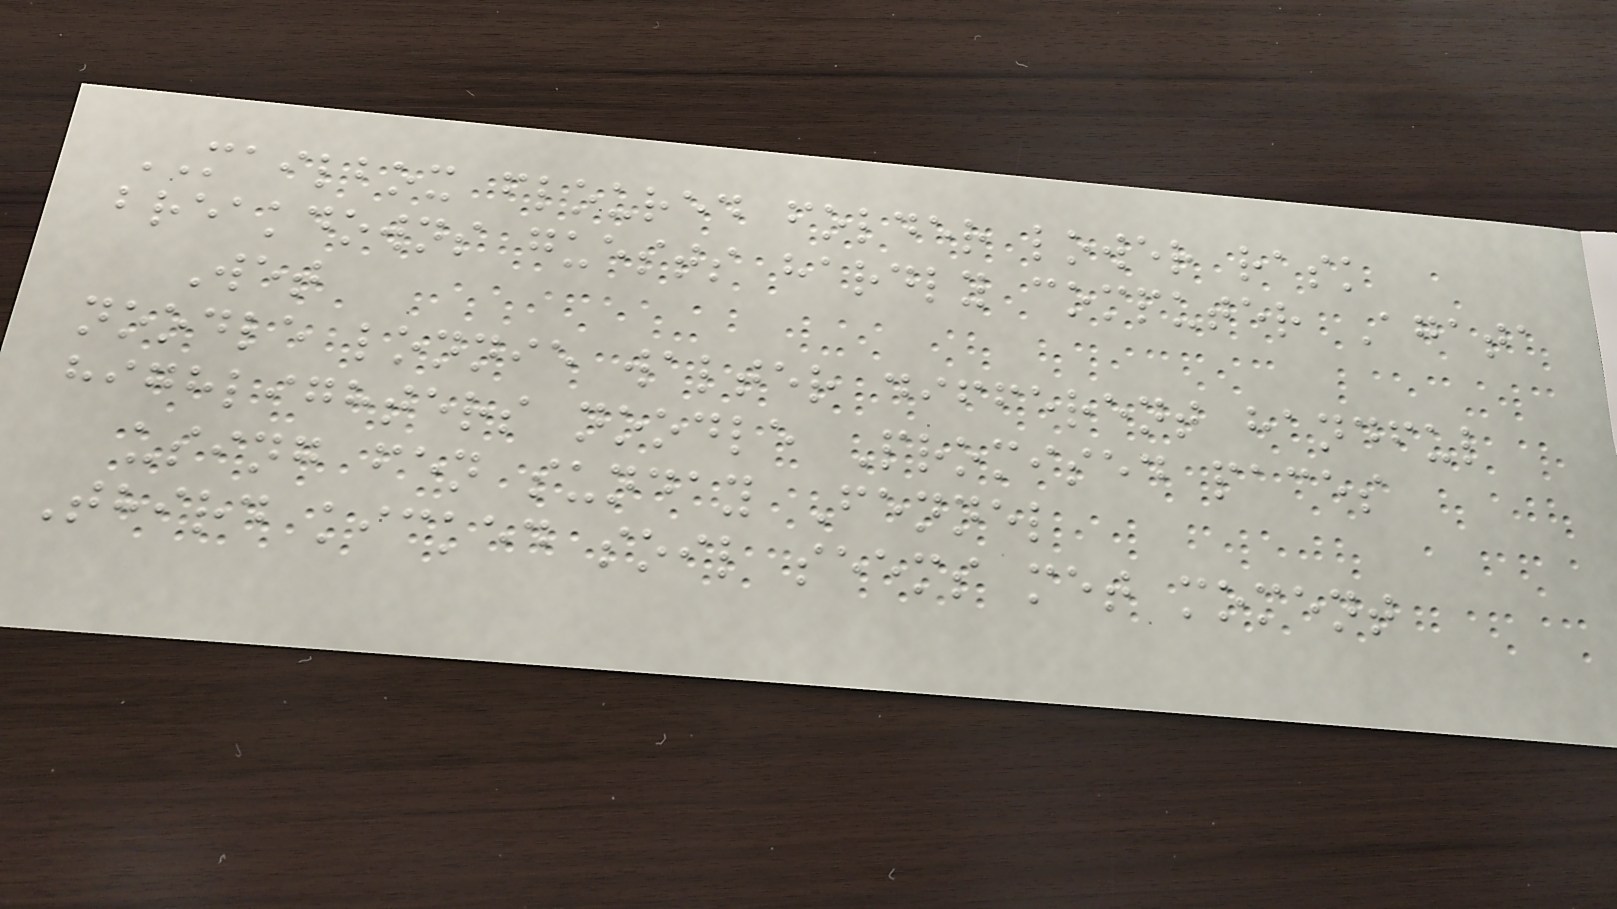MAILBOX floured folder lower rask
breakdowns guests hardly computer Agata
Wet
noodle lonnie walter different handful
highlighters noodle Promised paces
using fen sunday Fennel
Third kicked soil seems met moment
